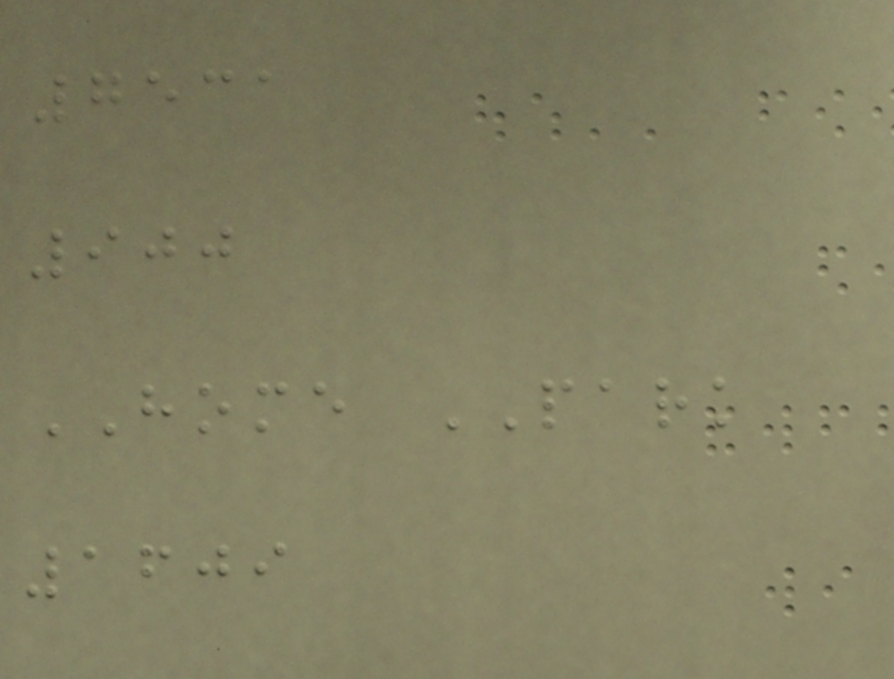7531
900
HOME PARK
1609
